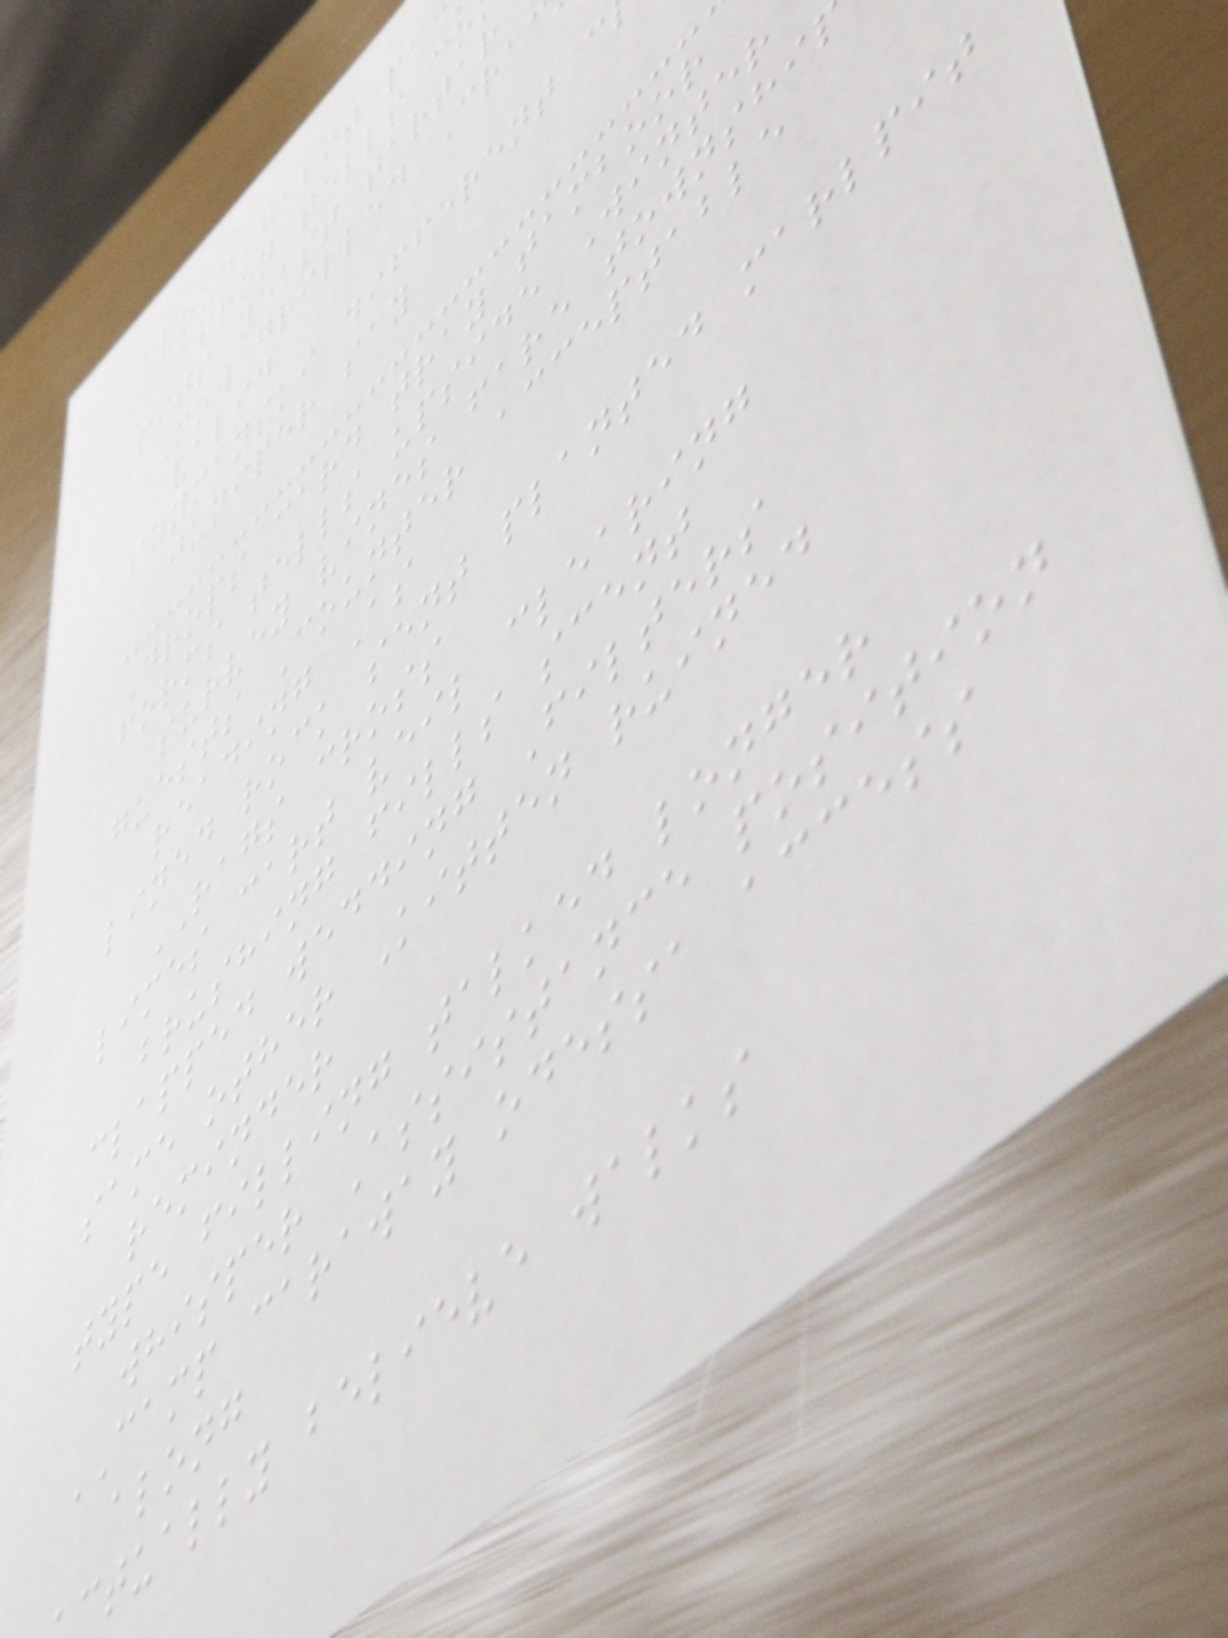cloud habit pac
apron tells co
pits yeast tartar
MOW grilled Cra
valid
szymanski different c
juniper say
Drops card tray tamboor
forms tells upside Winter
survey vines fare townshi
guests Counter acceptable
reading As
lined rock sent planted marlpit
RAGS cross
limes cart veil clearing
brushing fills scent
clapped wedding Filters
same other Kitten ruined
reminder
type filling talked longer
whisper Assistance position
CAMP caraway odessa access
along
ctually believe walks
